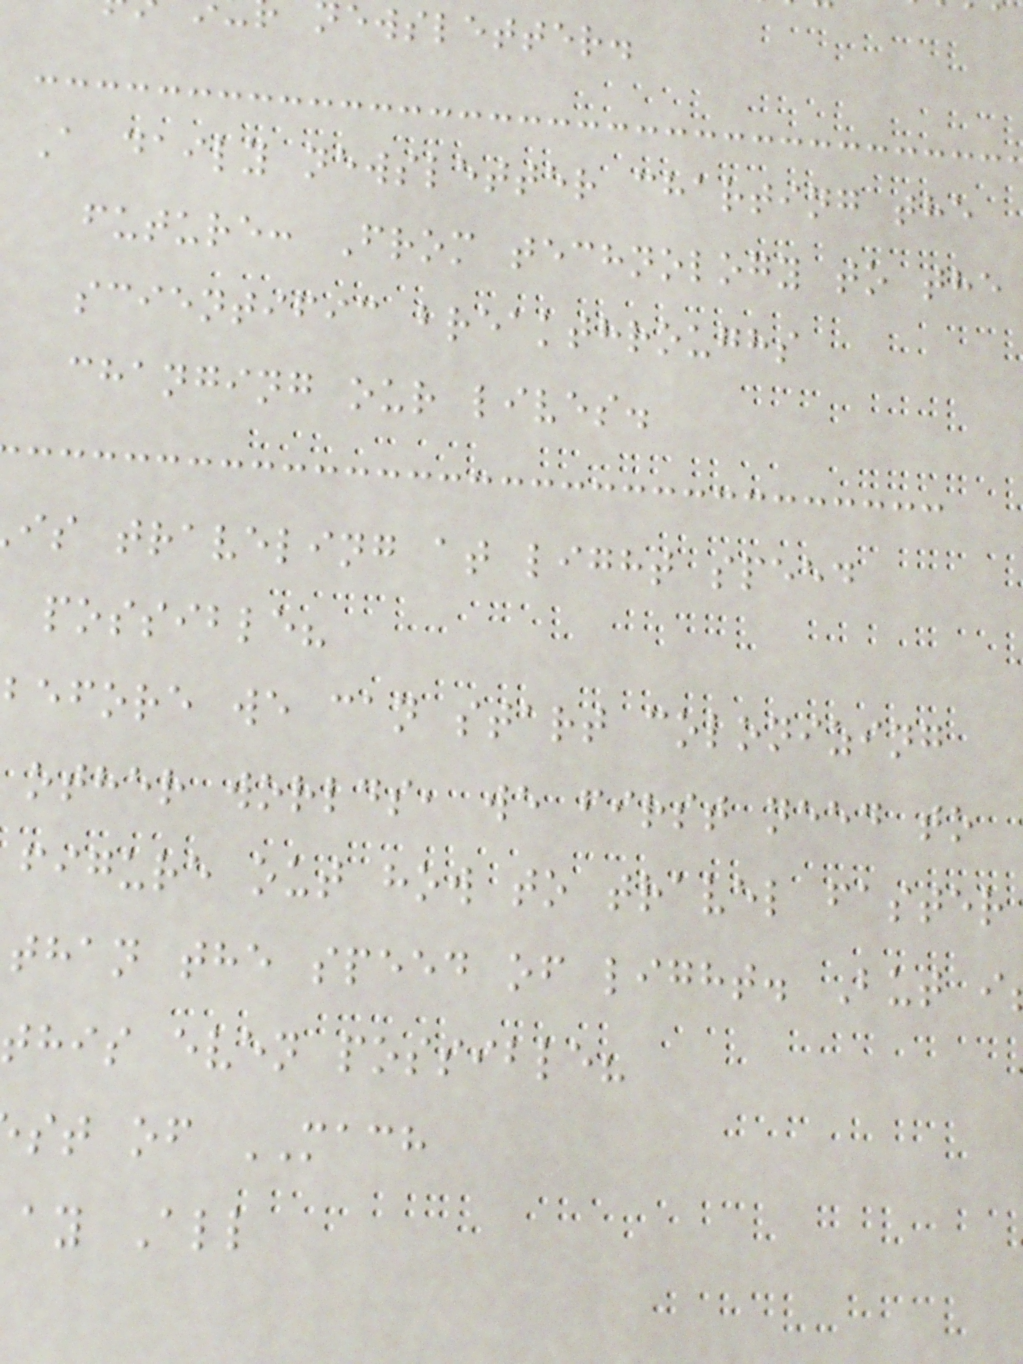newsletter.
A daily newsletter charting the
future: From technology to the
scientific breakthroughs
changing our lives.
is traveling at light speed
possible?
before we can start colonizing
other worlds, we first need to
figure out how to travel faster
than the speed of light. But i
this even possible?
st of MACH
ay All
